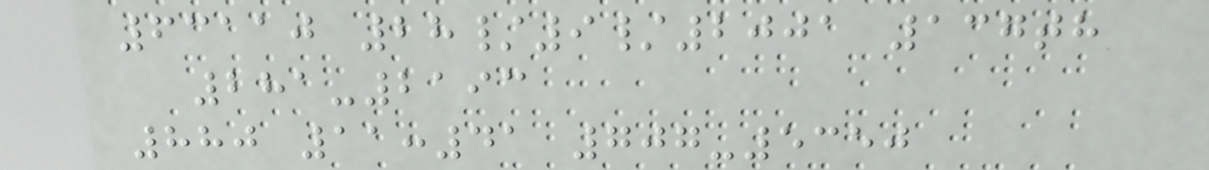63110 28/9/2001 137th
281-2193
880 11:41 707-5350
